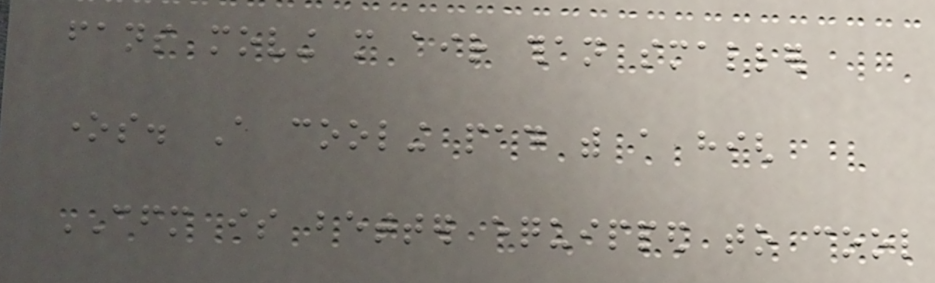fans moving more air than smaller
ones. A cooling pad with a high
CFM is better equipped to cool
